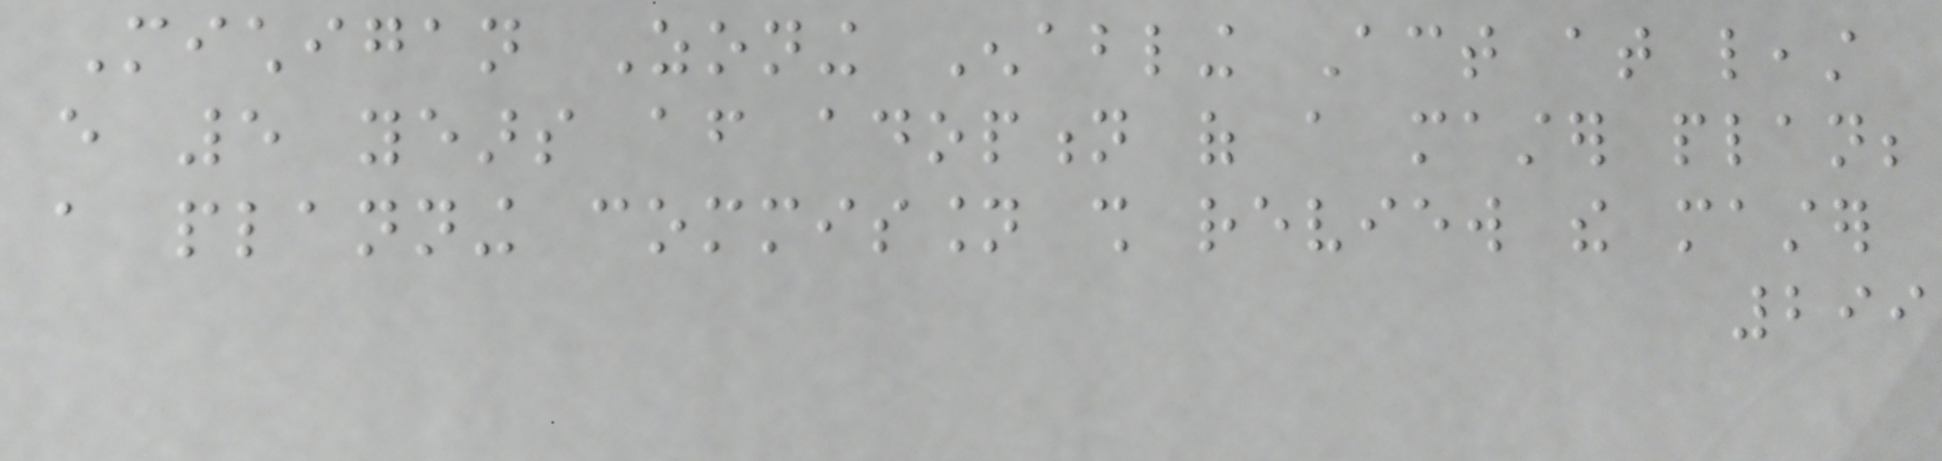Michigan Zoning Enabling Act at least
every 5 years after adoption of a master plan;
a planning commission shall review the master
299
